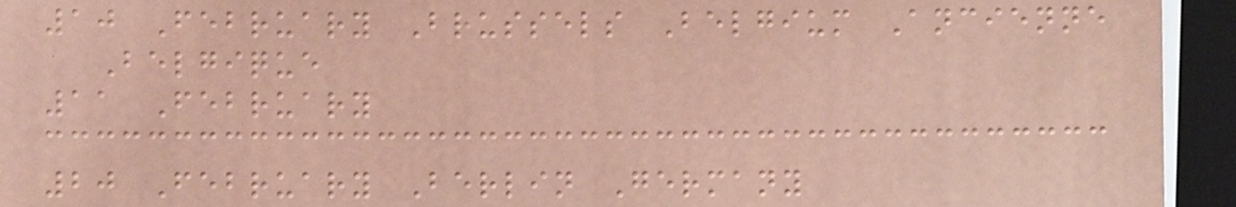10 February Brussels Belgium Ancienne
Belgique
11 February
20 February Berlin Germany
